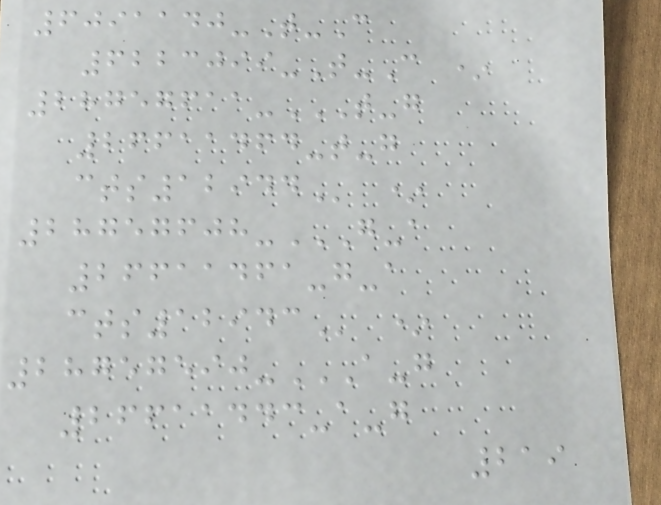6091140-T-C
6223099-T-C *
28757611-T-G
26611464-T-G
CTS12944 *
28757608-G-A
26611461-G-A
CTS12943 *
28757590-A-G
26611443-A-G
219
